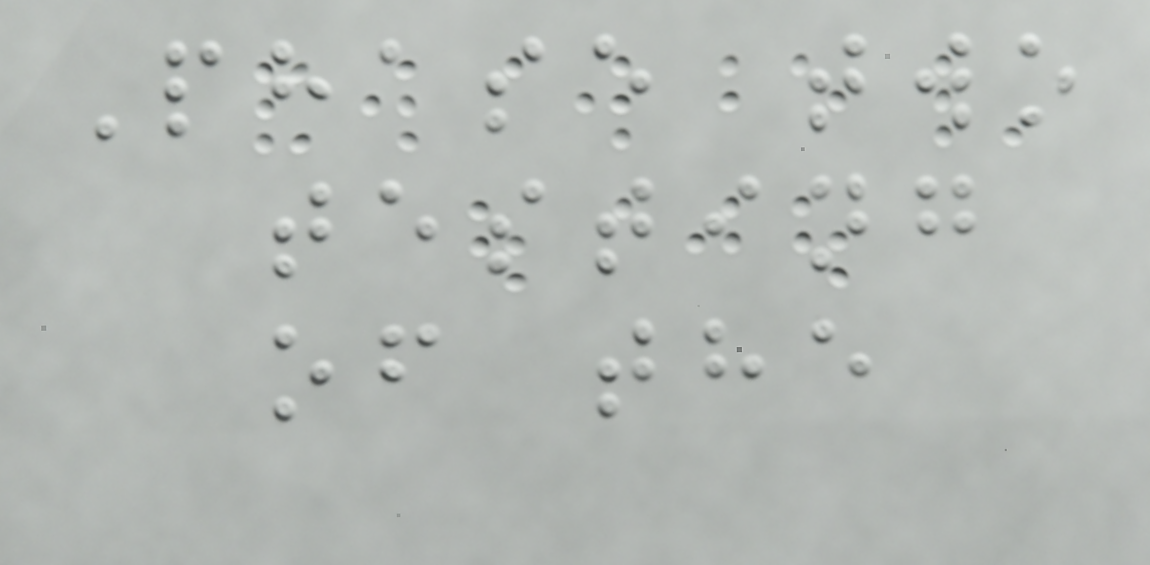Phase two
testing
of the
